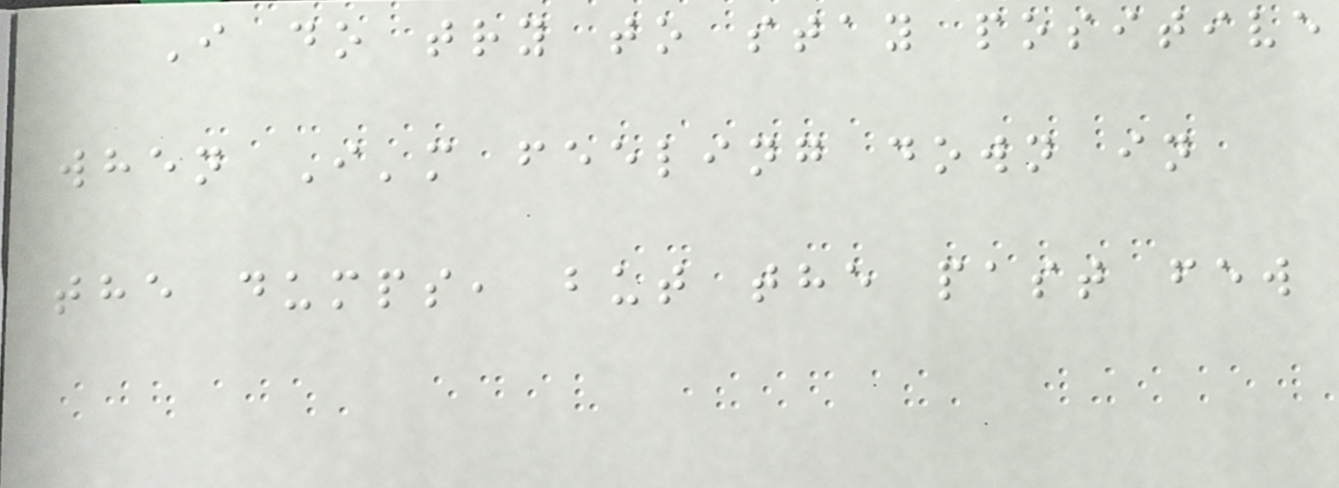I do try to stay positive
when I'm feeling down in
the dumps, but the past few
